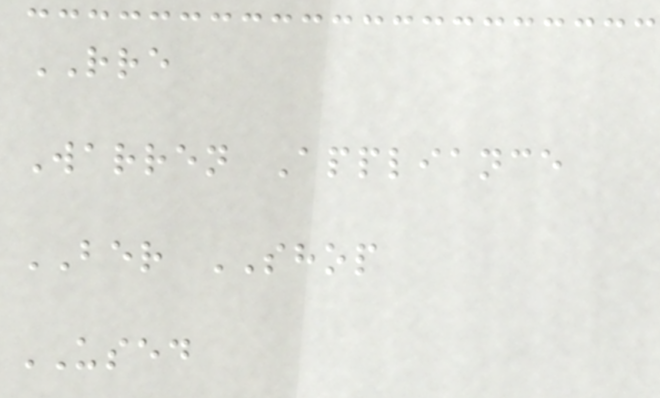RRE
Warren Appliance
BER SHOP
USED
